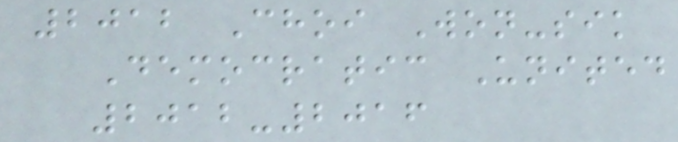2012 Choi Won-sik
Democratic United
2012-2016
